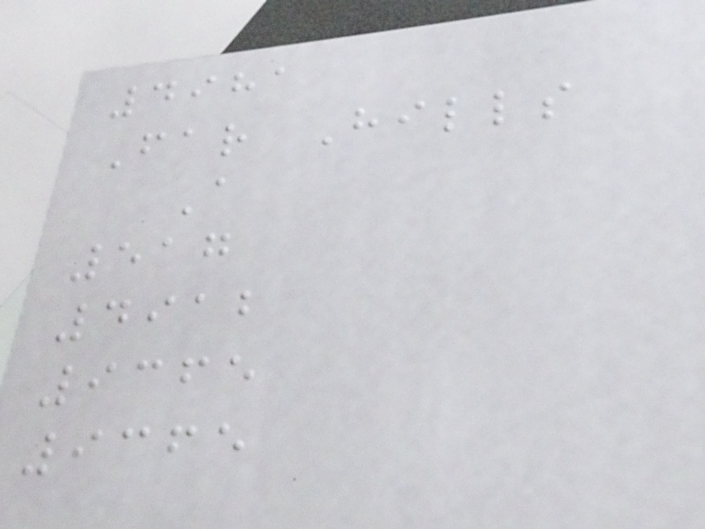4981
Far Hills
A
517
4912
9365
9365
